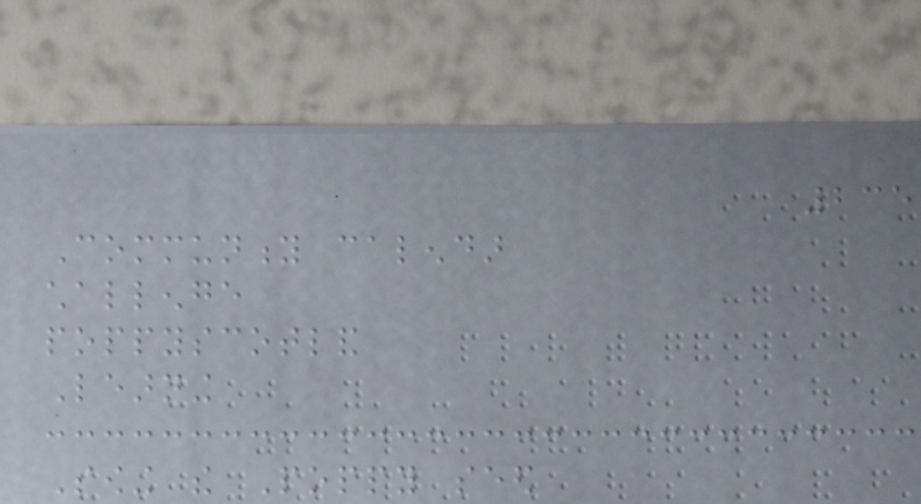235
Community calendar
challenge
poppyscotland
Learning
Sowing the Poppy seed
